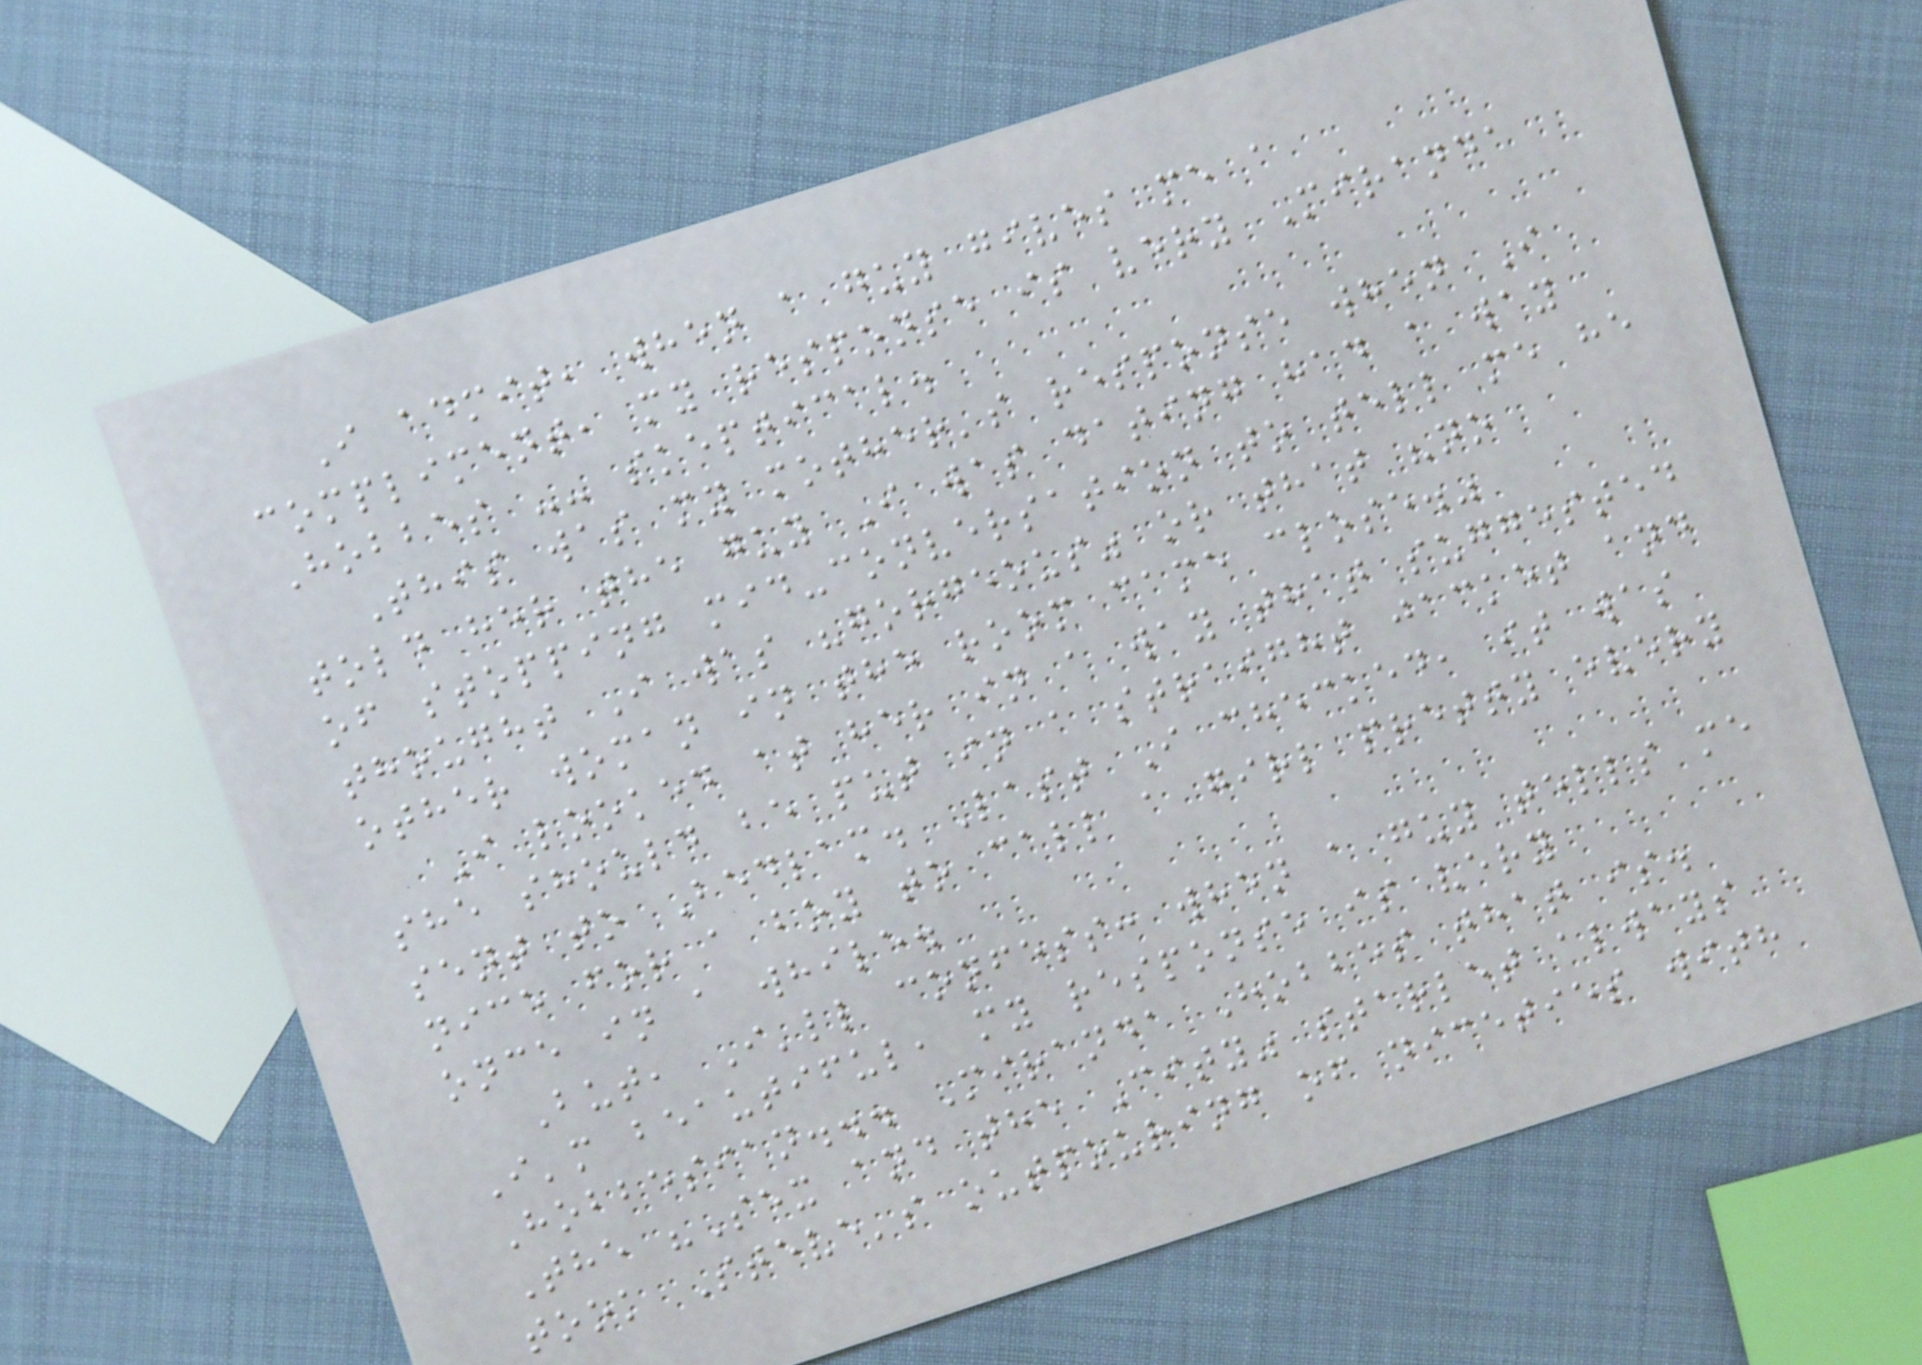I admit, when a guy gives me a
compliment, my response is very Miranda
Hobbes -- skeptical.
This was my mother's response when I
told her the guy I was dating had a way
of stopping mid-conversation to tell me he
thought I was "gorgeous" or that "no
other woman in the room came close."
I looked at her in a way that suggested
she should be put in a straight jacket and
sent to Bedlam. Last I checked, it was
nice for a boy to call a girl pretty every
once in a while.
But, I'll confess: when a guy tells me
I'm beautiful, my response is very
Hobbesian... Miranda Hobbes that is.
The "Sex and the City" starlet always
took Steve's outpouring of niceties with
